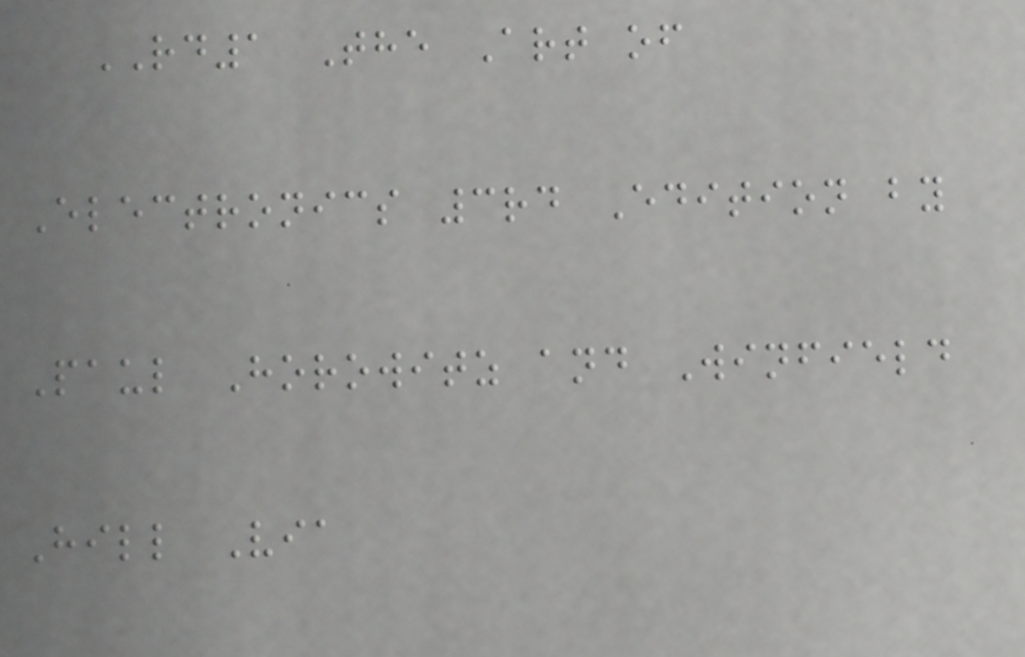RD1 The Art of
Electronics 3rd Edition by
Paul Horowitz and Winfield
Hill Via
